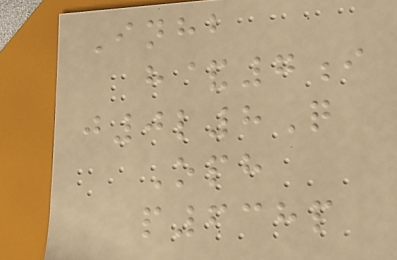Inhb
h&7i
j0l8Q
Oph
p638p
